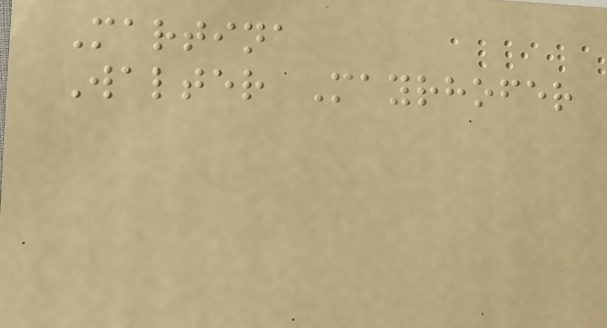Martina
Walter Mayrhofer
